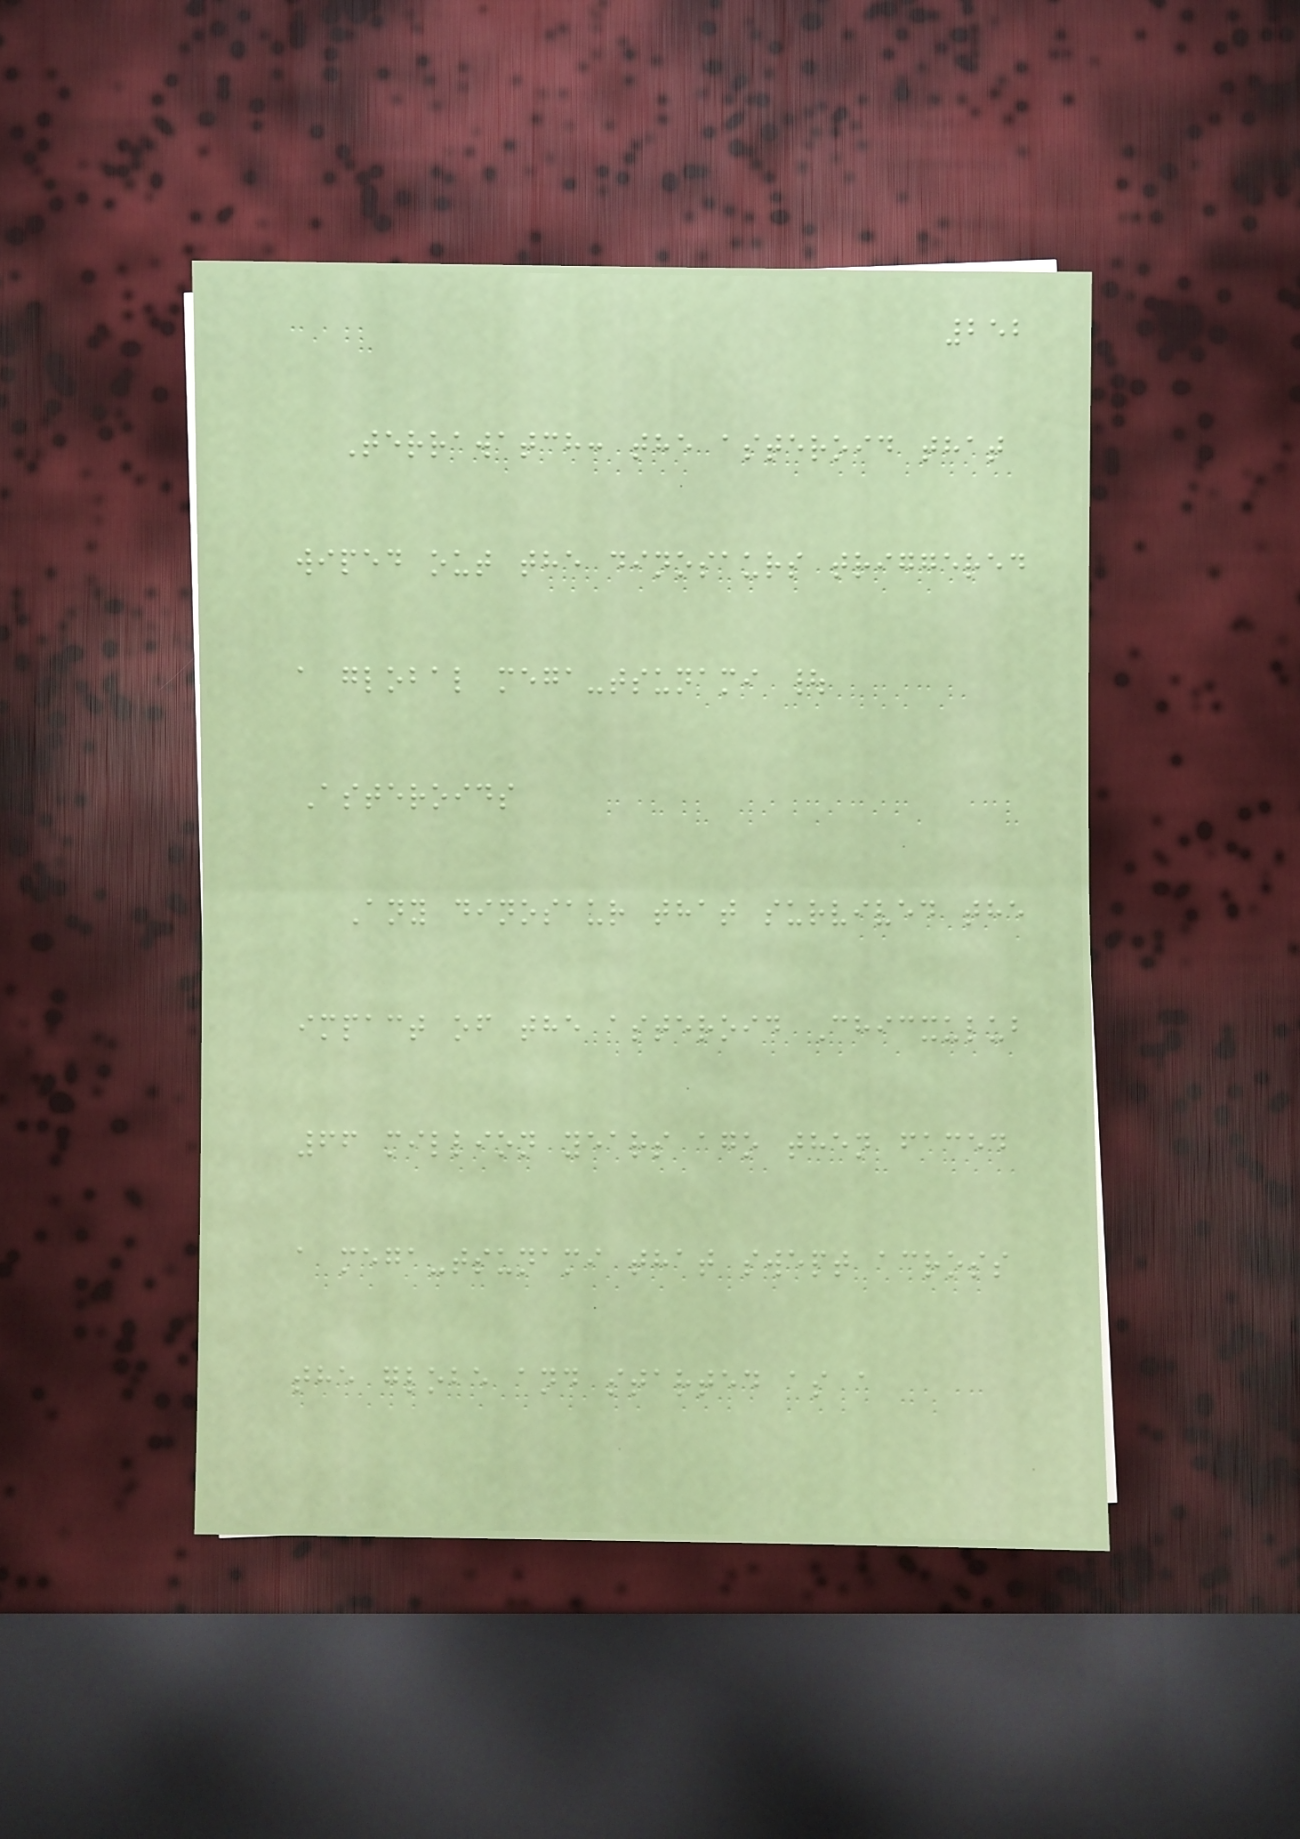252
Terrawatch: the asteroid that
wiped out the dinosaurs triggered
a global mega-tsunami |
Asteroids
Any dinosaur that survived the
impact of the asteroid Chicxulub
66 million years ago then faced
a mega-tsunami that swept across
the globe and started as a
